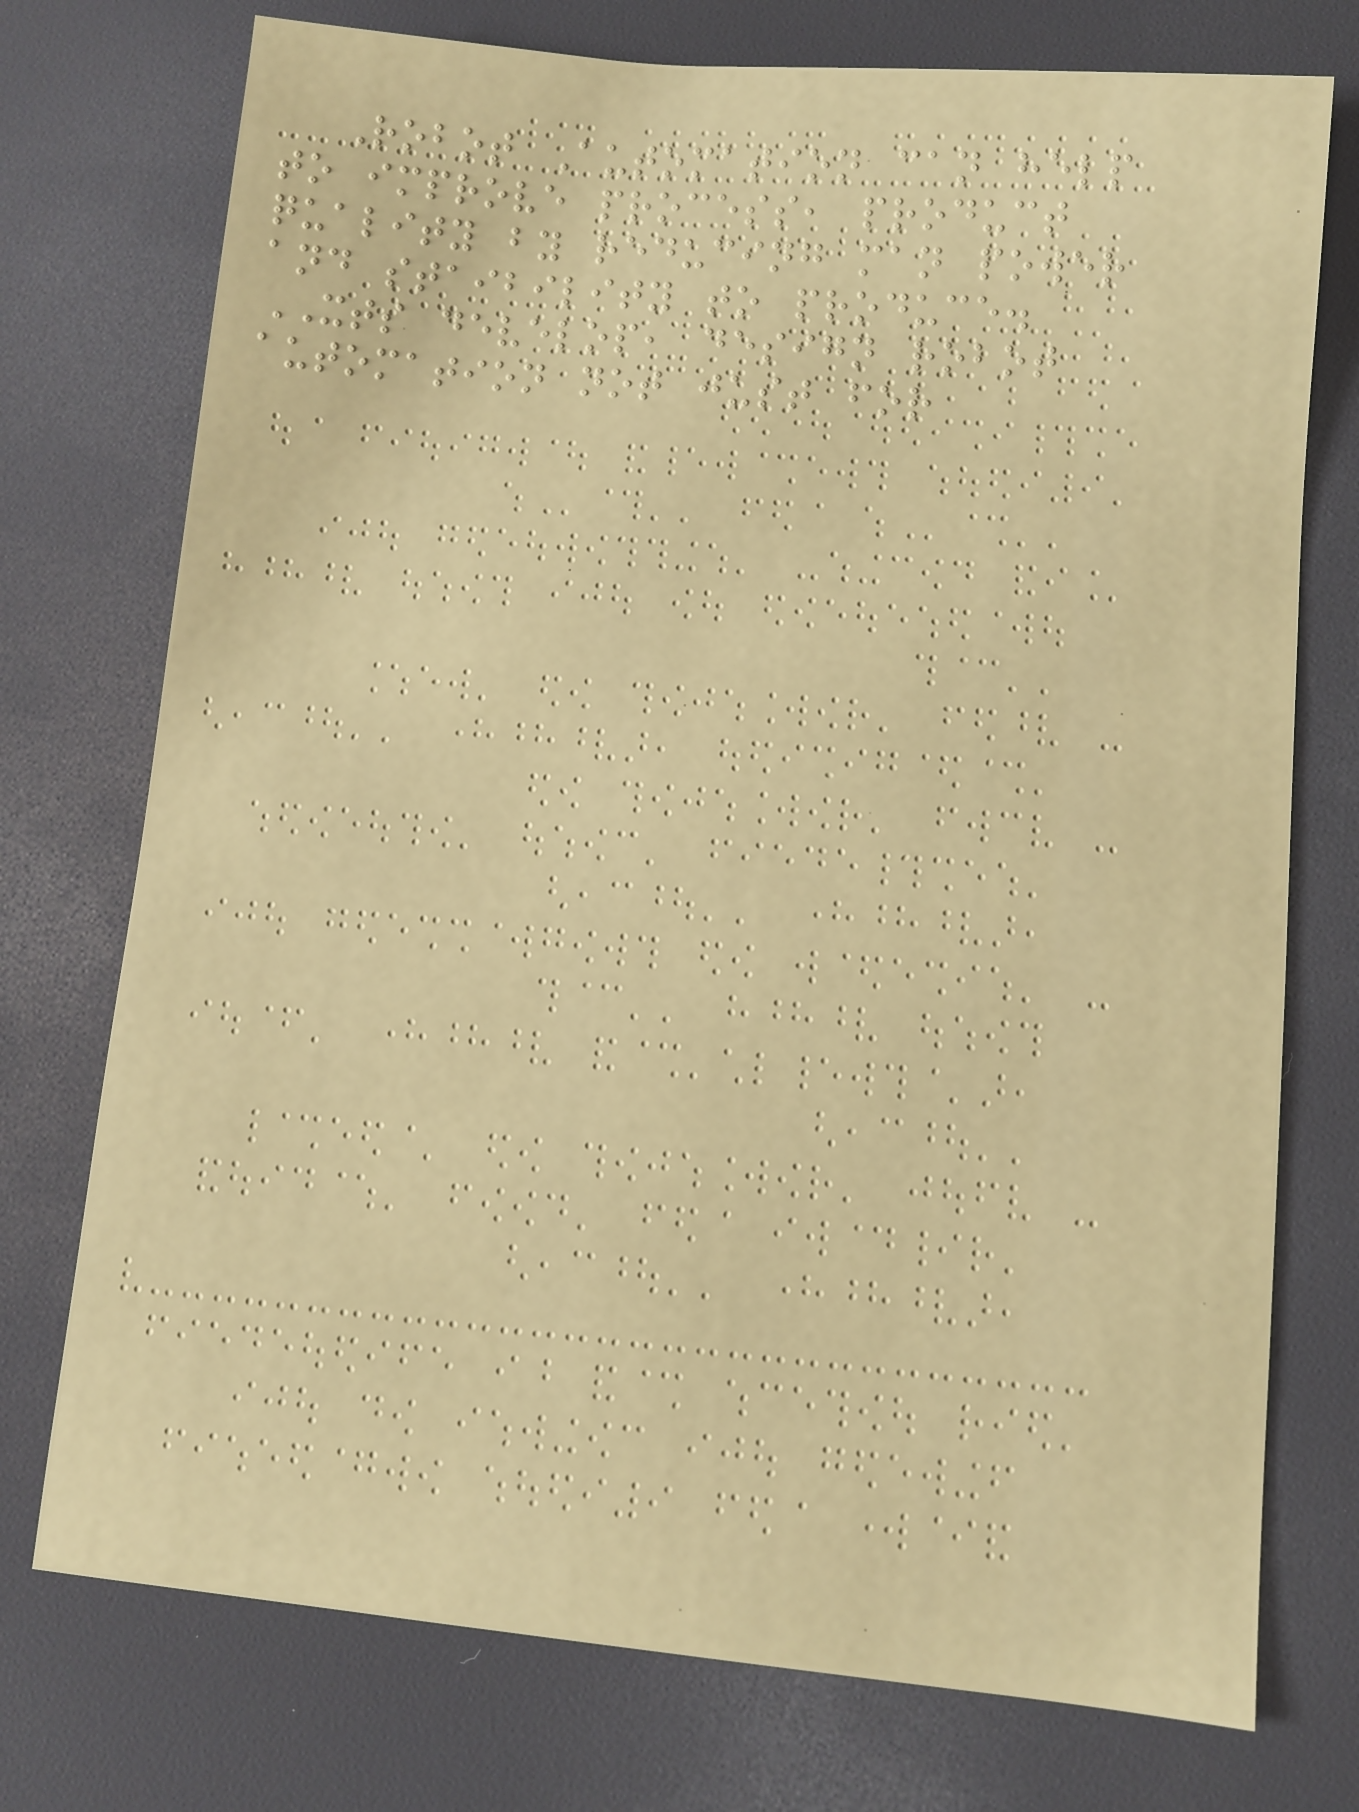Robot Automation can help
to improve process, product
quality by reducing man power
and staibility to produce.
XTS develop, design robot
automation not just for
